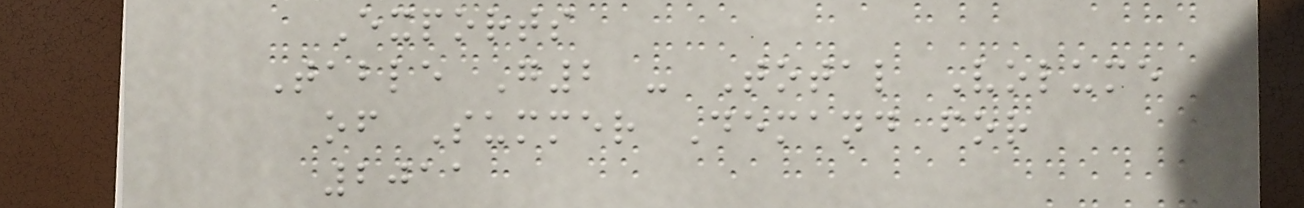Exports
Table G2 - Total Volume
of Summer Demand for
2011
